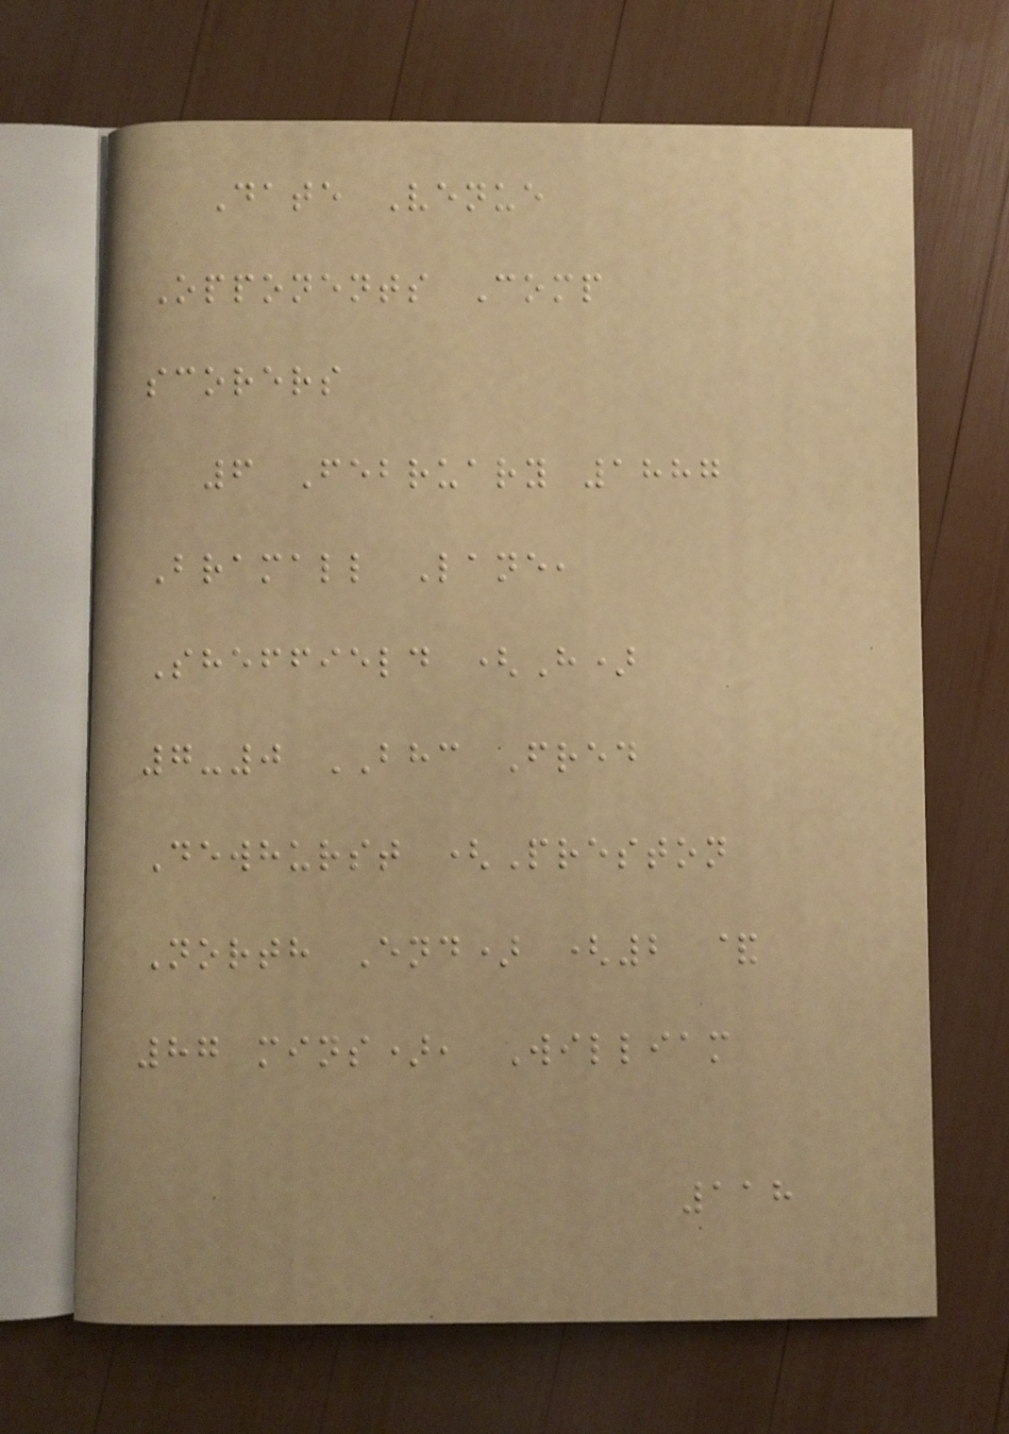Date Venue
Opponents Comp
scorers
6 February 1887
Bramall Lane,
Sheffield (H)
7-0 BHC Fred
Dewhurst (Preston
North End) (2 &
87 mins), William
118
